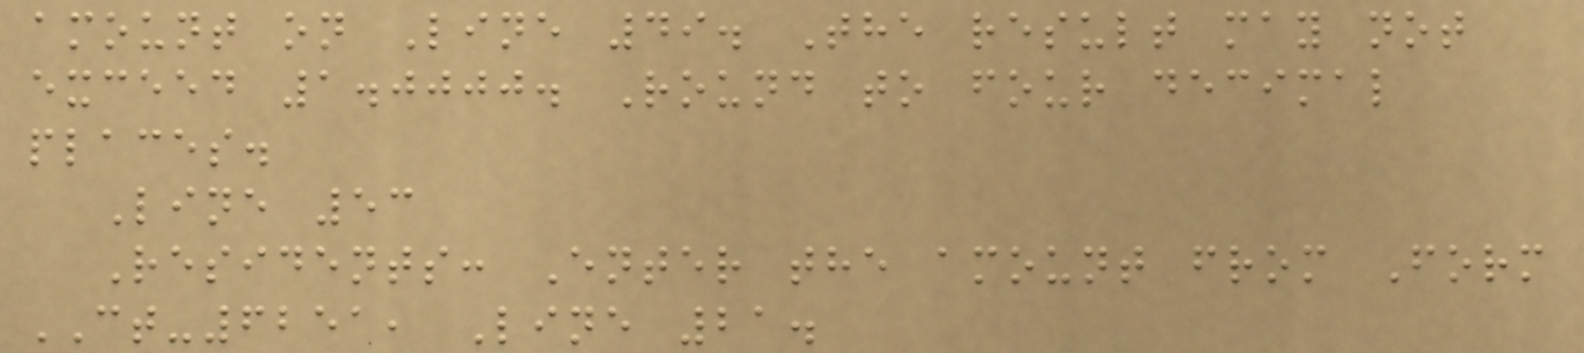amount on Line 49. The result may not
exceed 1.0000. Round to four decimal
places.
Line 53
Residents: Enter the amount from Form
CT-6251, Line 21.
